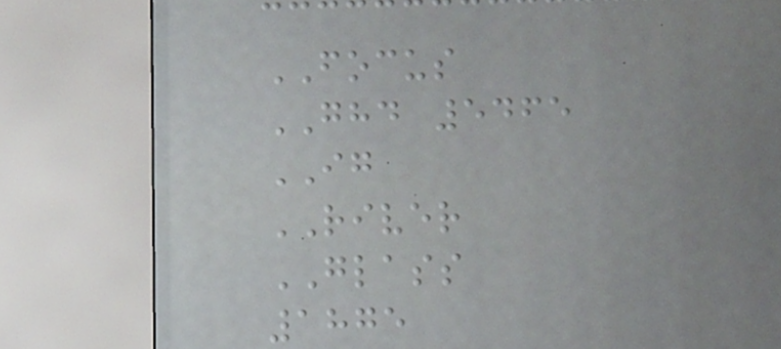FOCUS
GHD 5465
IG
RIVER
GLASS
1875
